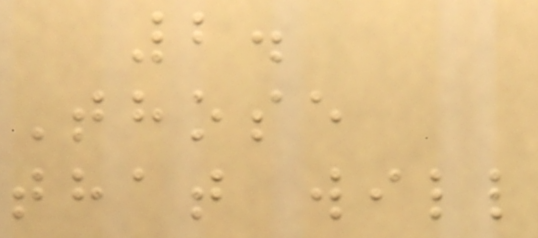2.
Those
that will
